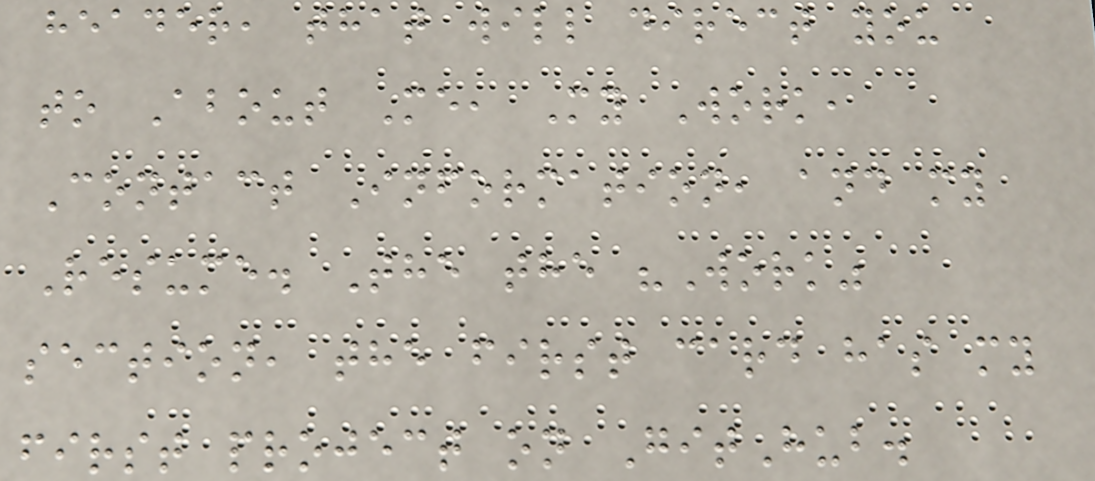header, that will direct you
to About Me, My Work,
Contact Information, and my
Resume. The the "Work"
section, the first card has my
first project on GitHub.
